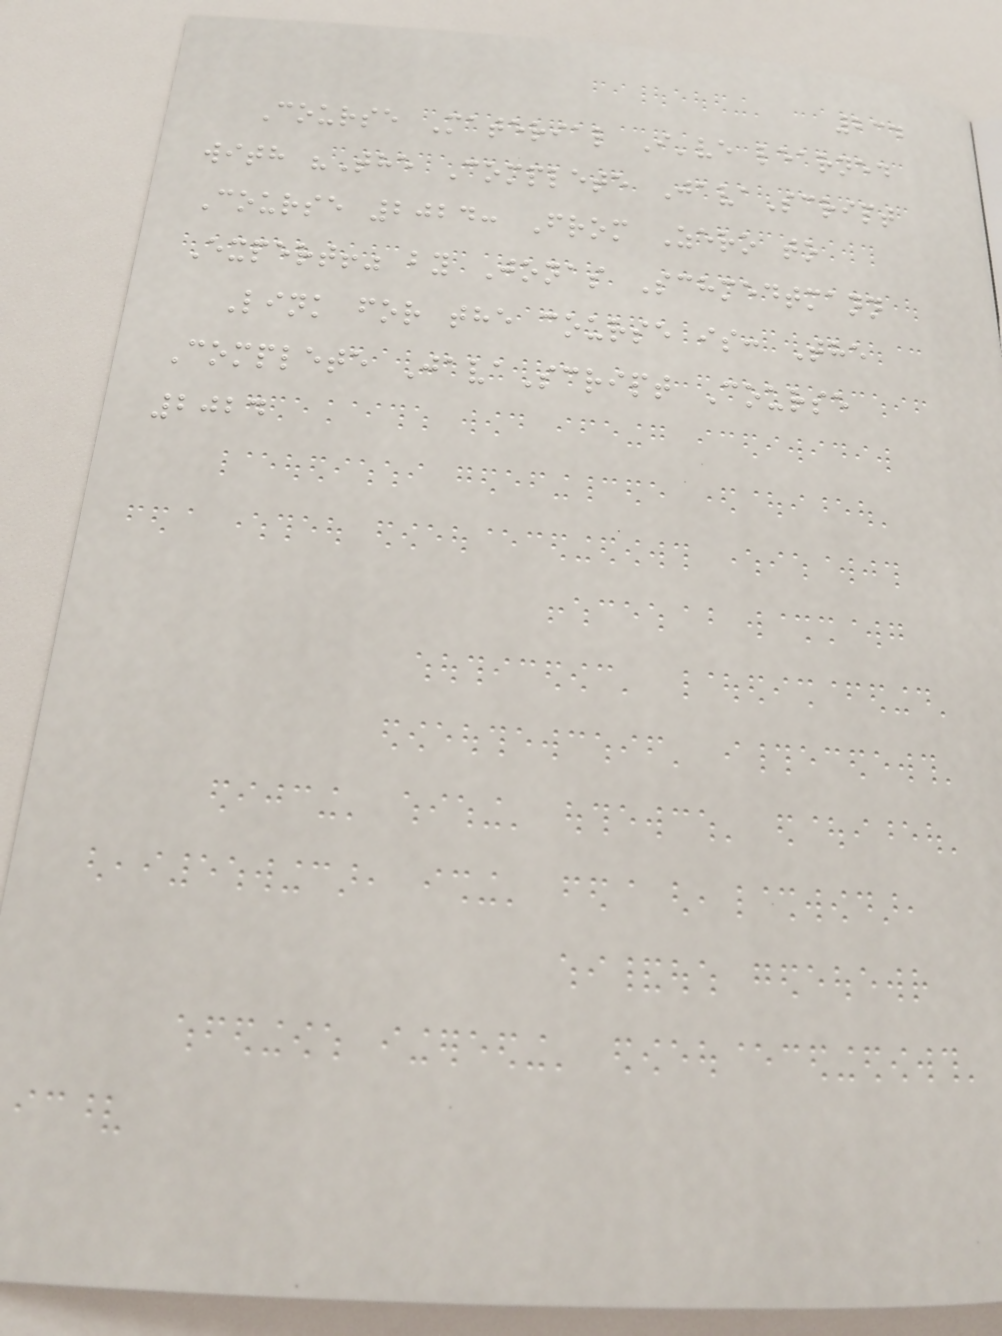234
Course Material I've learned
with "The Complete JavaScript
Course 2024: From Zero to
Expert!" by Jonas Schmedtmann
Link for the course is: The
Complete JavaScript Course
2024
